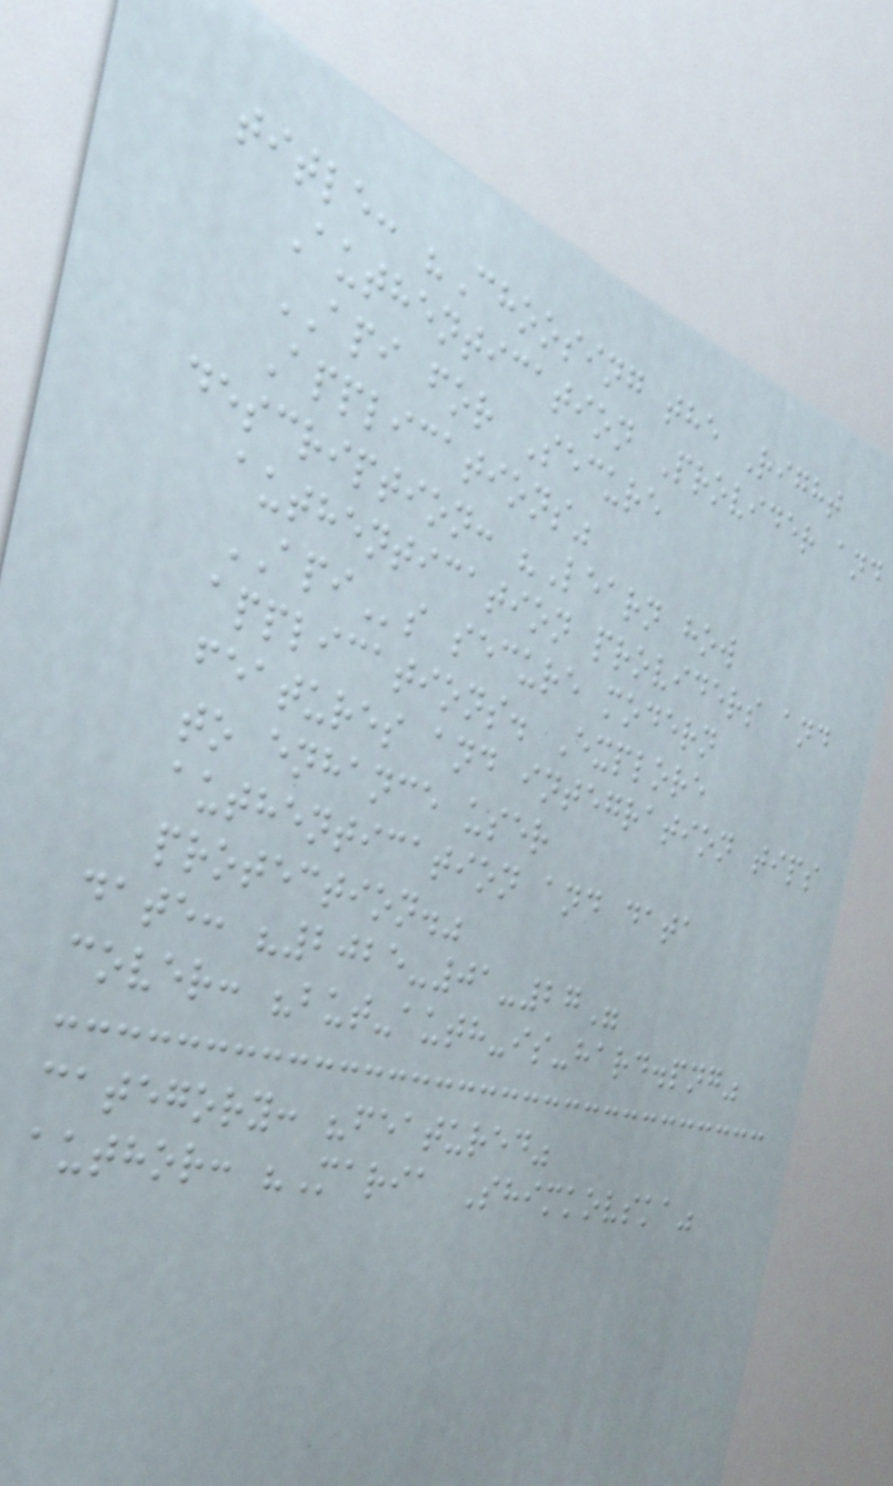title: "Choosing the Right
Authentication Provider and
API for Secure
Applications"
description: "Learn how
authentication providers and
APIs secure modern
applications. Explore
features and integration tips
to enhance user
authentication and data
protection."
date: "2025-01-27"
cover: "but-auth-is-hard.png"
category: "featured"
author: "Maria Shimkovska"
